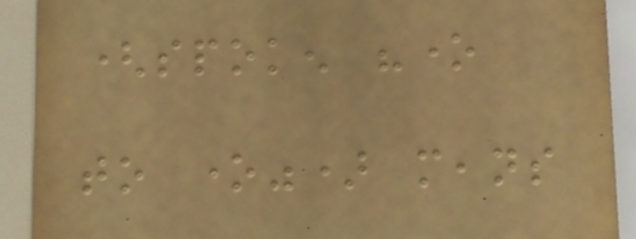(spoken "one
to one") means
